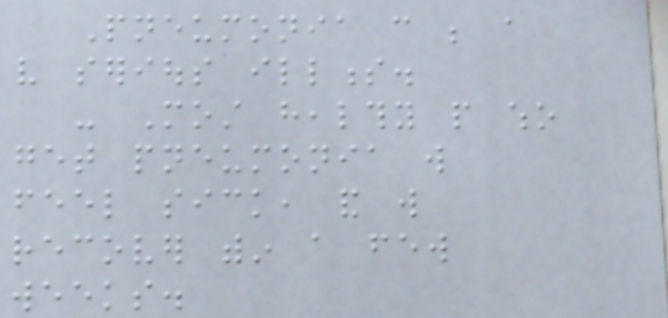Pneumonia can be a
very serious illness.
- Most healthy people who
get pneumonia will
feel sick, and will
recover within a few
weeks.
